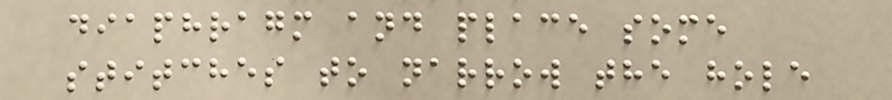diaphragm and place some
stitches to narrow the hole
